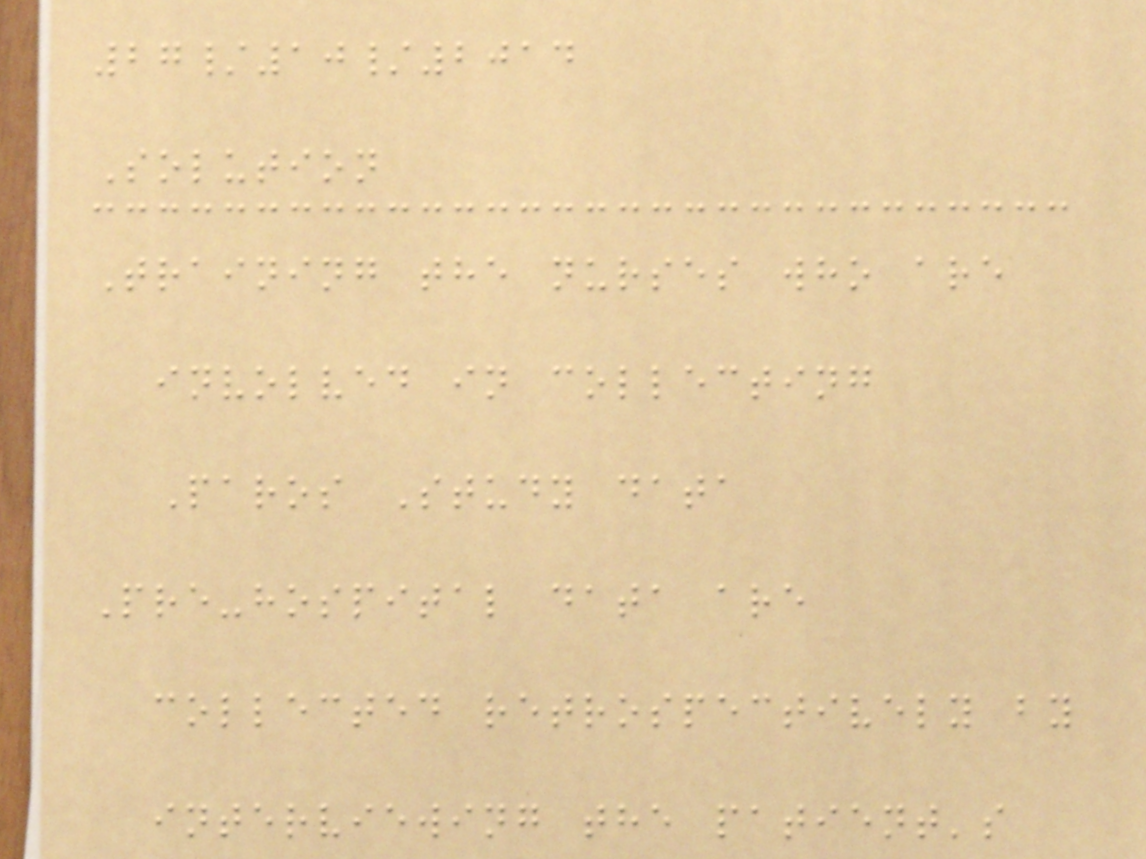27/10/2014
Solution
Training the nurses who are
involved in collecting
Paros Study data
Pre-hospital data are
collected retrospectively by
interviewing the patient's
